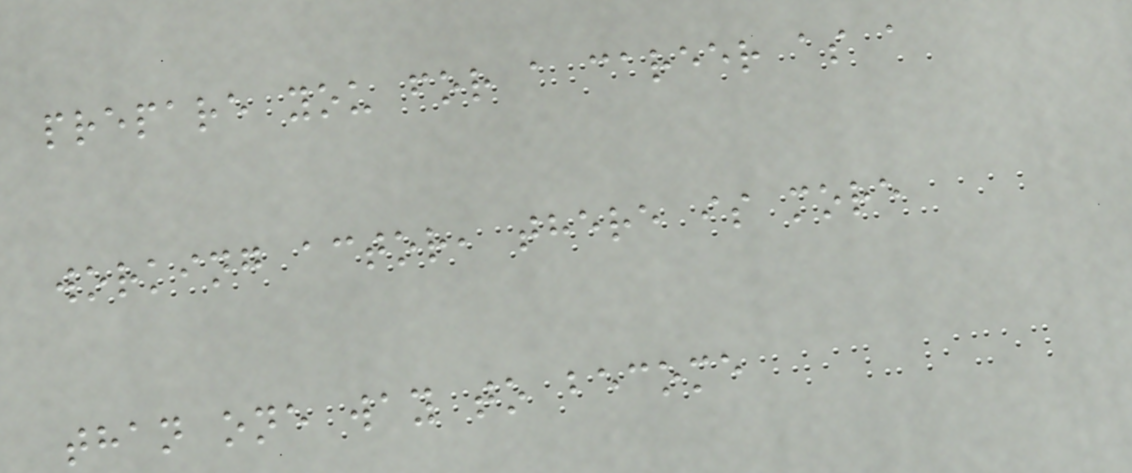prepare you for a career as a
working actor, there is more
than one way to become
